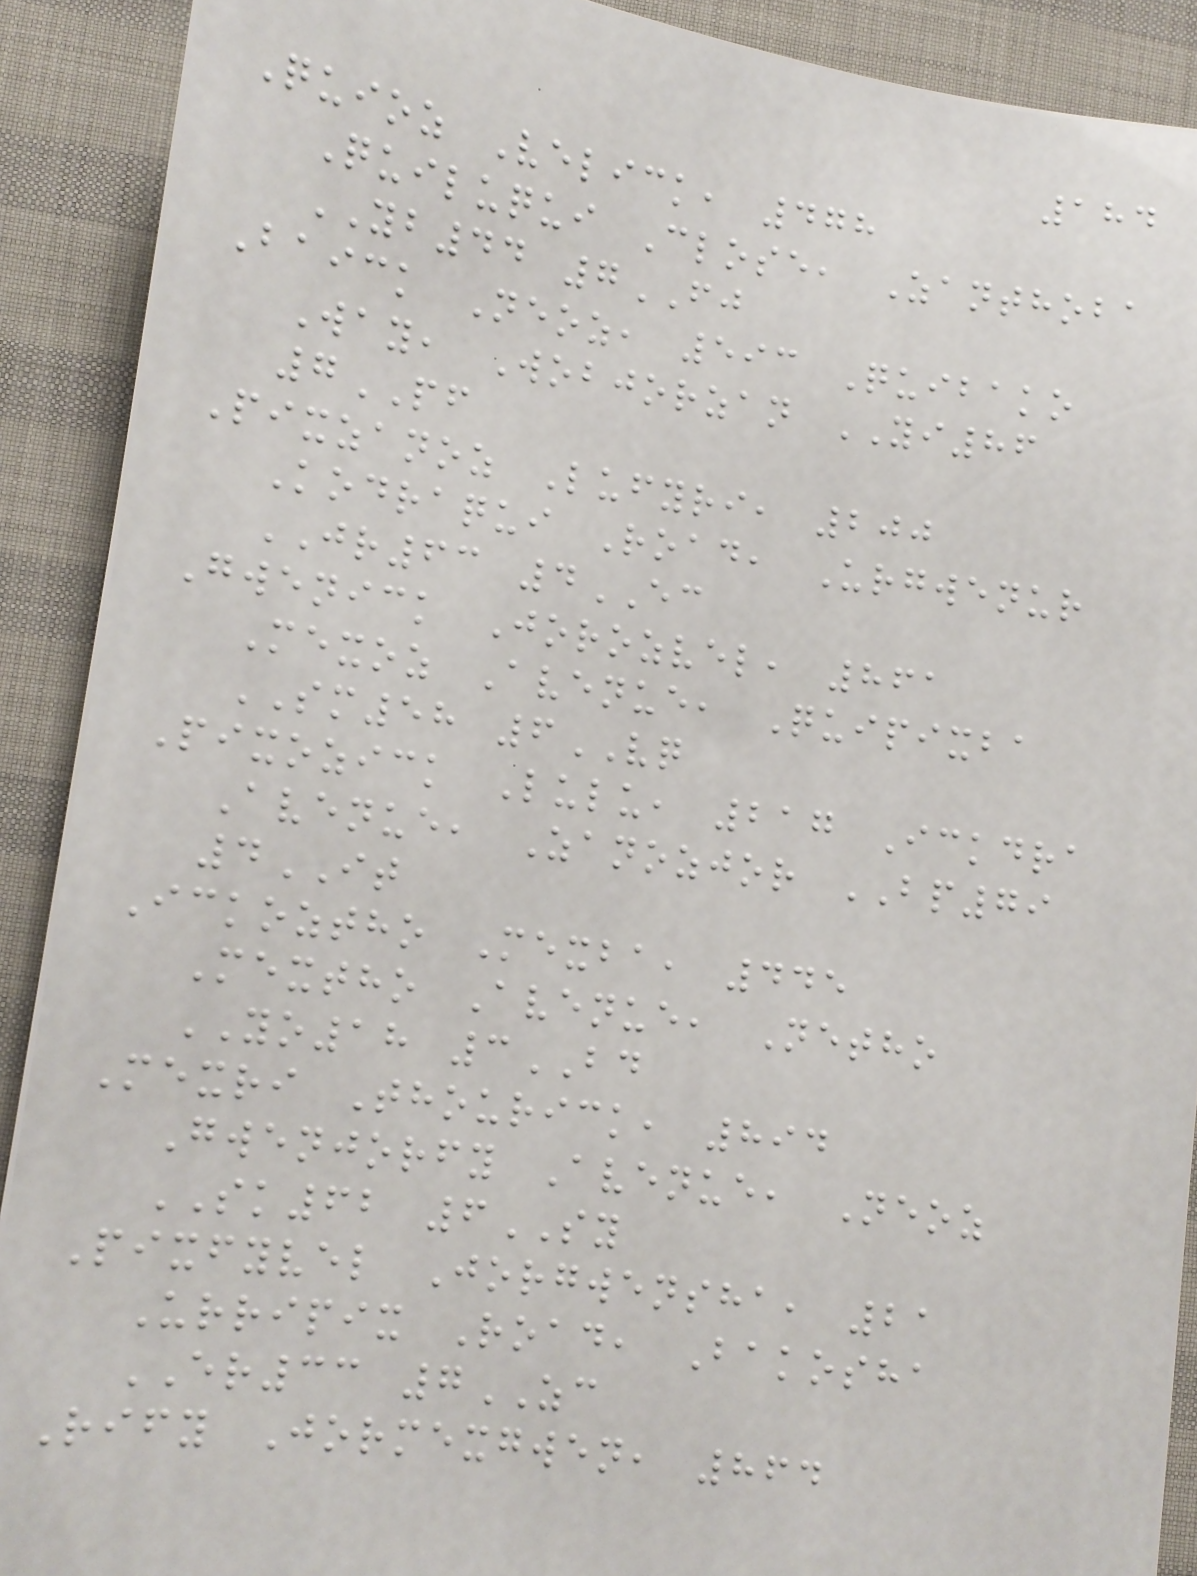184
Quioz Velick, 478
Quiluqui Close, Zanthoba
YB44 7FJ
Baick Neoz, 593 Quibako
Way, Wobjorzan YI86
7PF
Pixzanoz Lufyri, 200
Kodraqui Road, Urgwenur
JR63 4EC
Gwenick Jorozvel, 861
Mexoz Avenue, Quipixba
SM58 6VQ
Pixozick Lulu, 217 Ickdra
Avenue, Zanozjor BP79
4IT
Ickoztho Mexba, 445
Mextho Avenue, Netho
YO18 3BD
Mexri Thourick, 894
Gwenjorfy Avenue, Neoz
SK62 6SY
Pixfyvel Jorgwensha, 21
Urripix Road, Bakosha
ER33 7ZC
Rify Jormexgwen, 864
